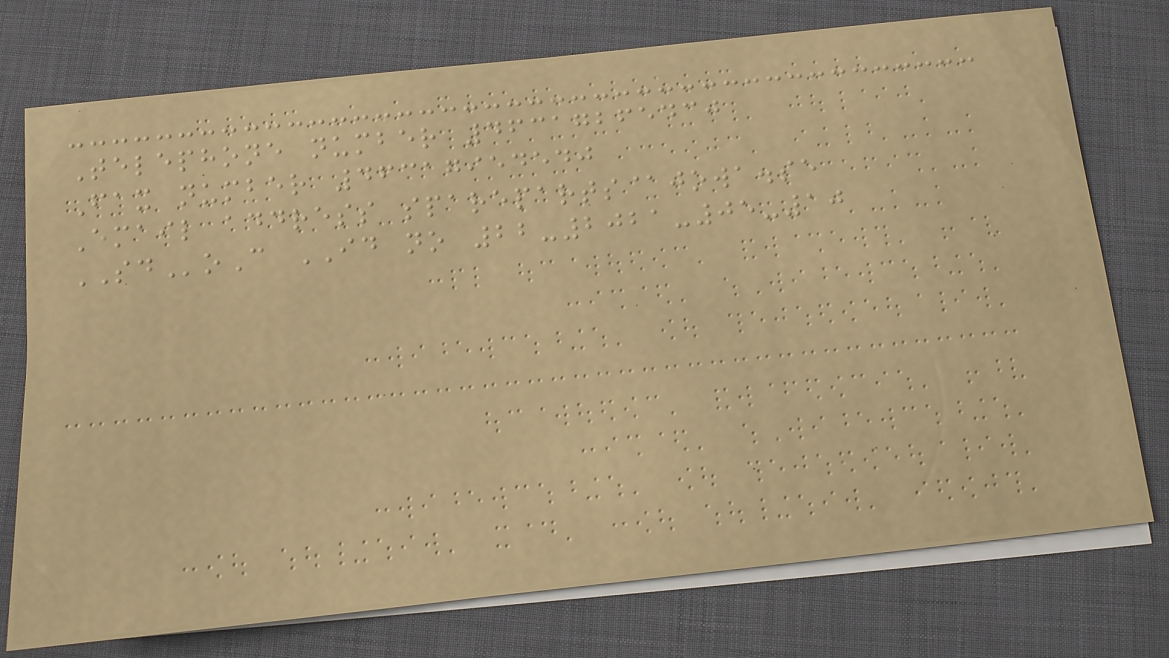Telephone number 46317265430
Fax number 46317954540
Email address spareparts@jowa.se
SDoC ID no 22-2021-05-10
